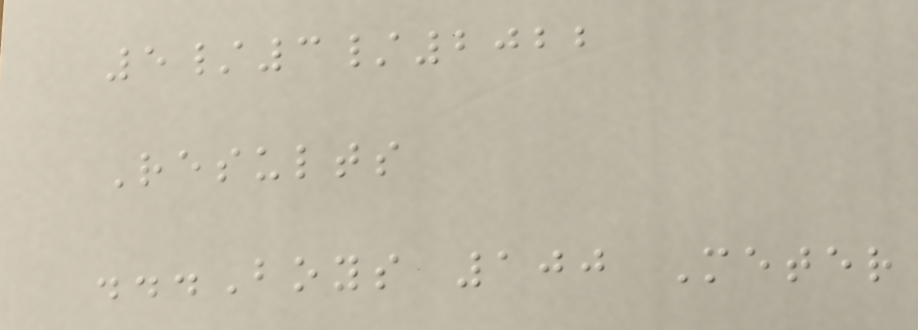5/3/2022
Results
...Boys 100 Meter
